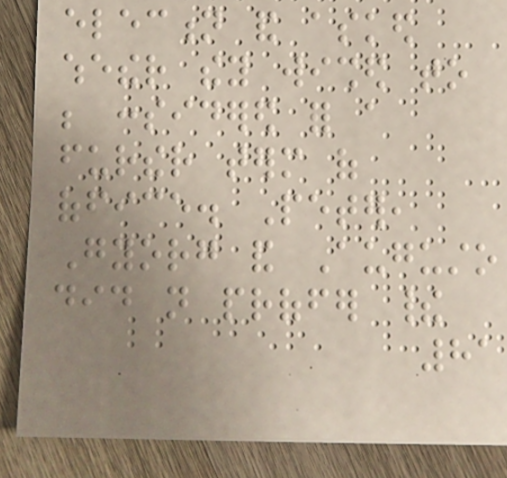election and asked
whether they wished to
be considered for a
further term of
office. Peter,
Gyorg and Augusto
did not proffer their
81
